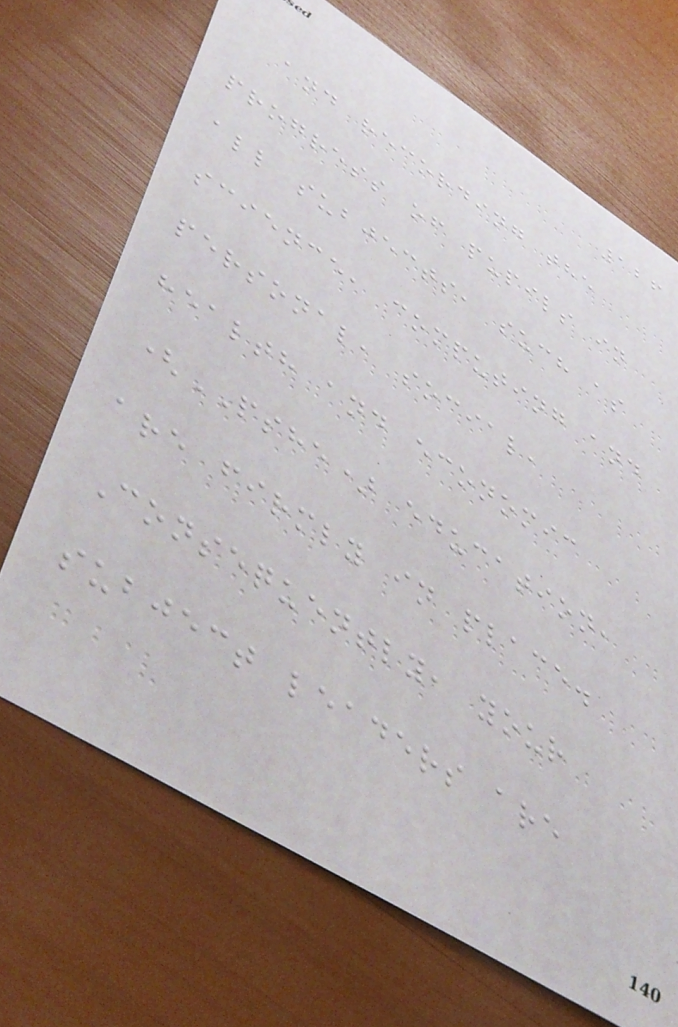126
and recording the
progress of pupils in
all subjects, such as
science, computing and
personal, social,
health and economic
(PSHE) education,
are firmly in place.
Consequently, your
subject leaders are
